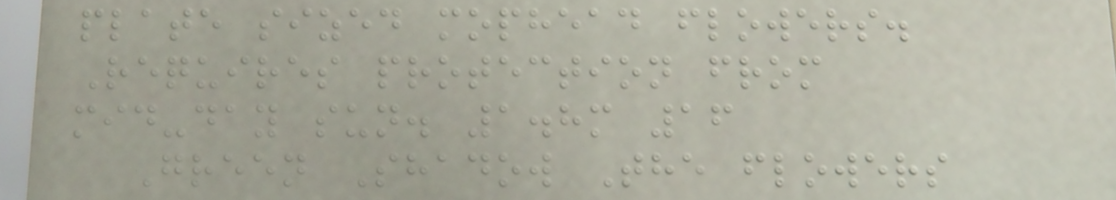plate sized mophead flowers.
Requires protection from
mid-day sun. 1.8m 16
Green Shadow The flowers
